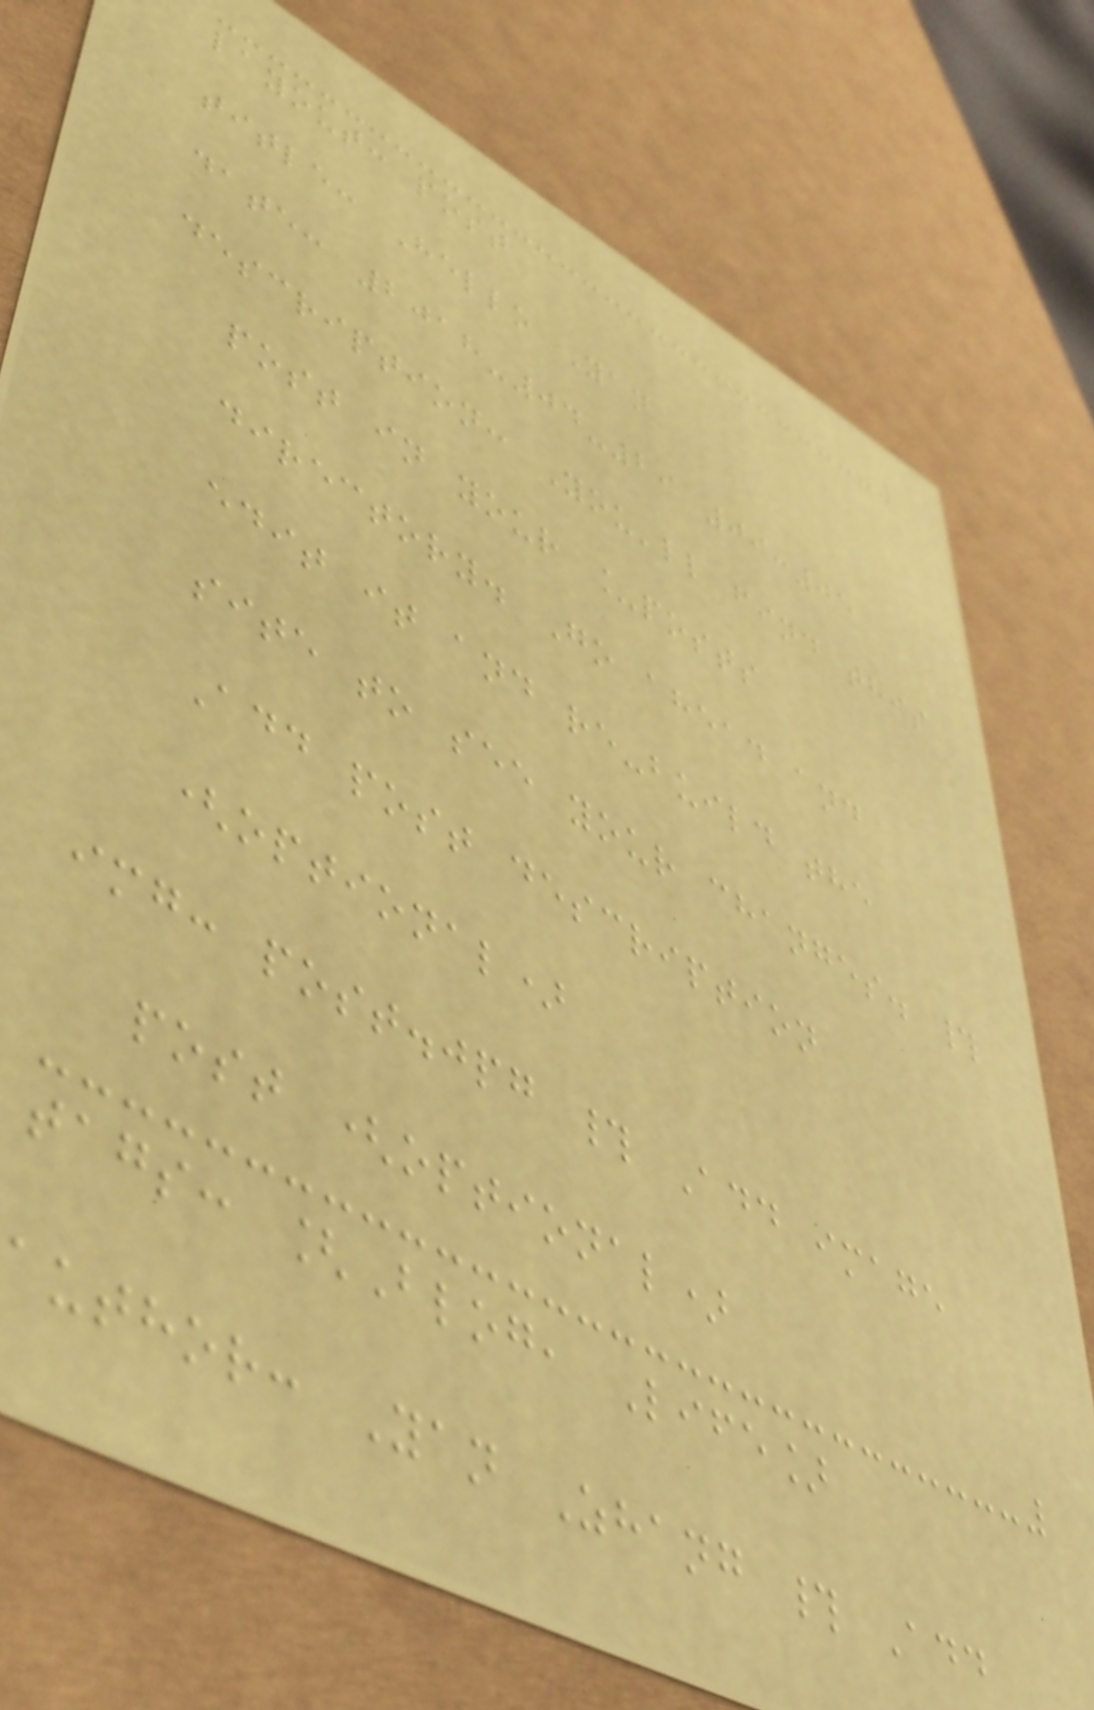layout: post
title: Hello Yan
date: 2018-04-29 09:05
description: You'll find this
post in your _posts
directory. Go ahead and
edit it and re-build the
site to see your changes. #
Add post description
(optional)
img: post.jpg # Add image
post (optional)
tags: [Blog, Life]
author: Yan Zhang # Add
